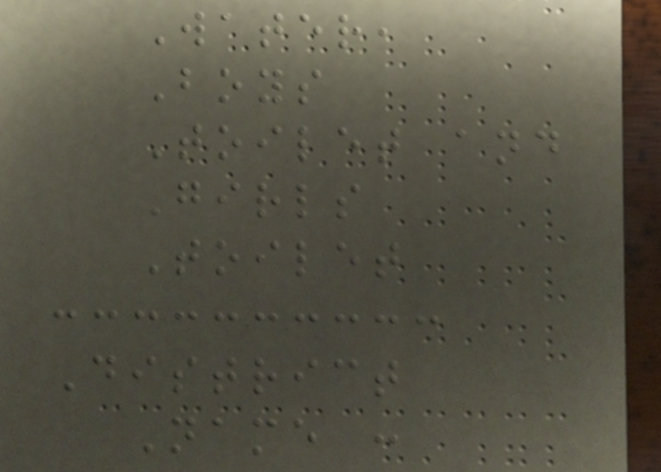Water,
Boys
Toilet and
Girls
Toilet
District
Name :
